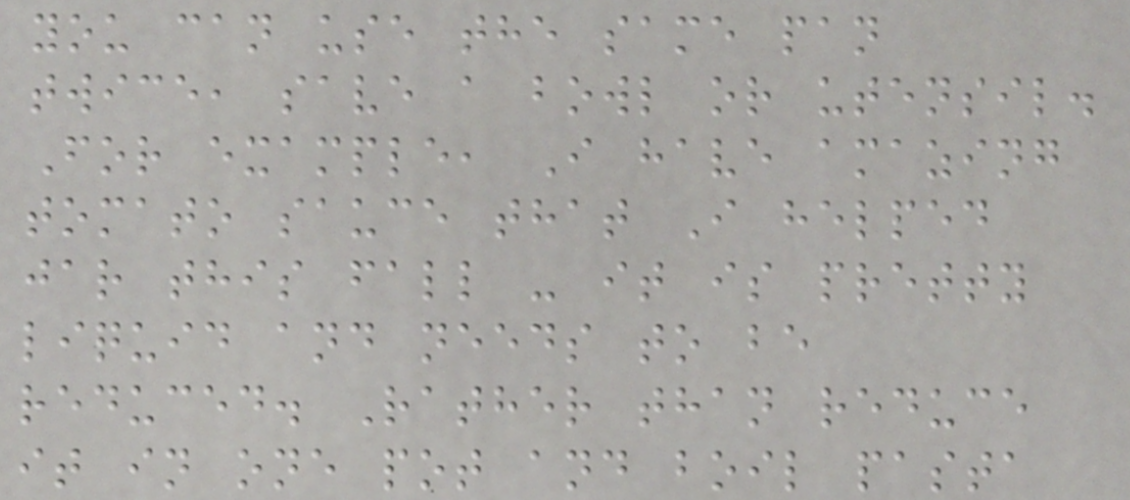you can use the same pan
twice, save a bowl or utensil.
For example, I have amazing
tomato sauce that I helped
jar this fall - it is pretty
liquid and needs to be
reduced. Rather than reduce
it in one pot and boil pasta
